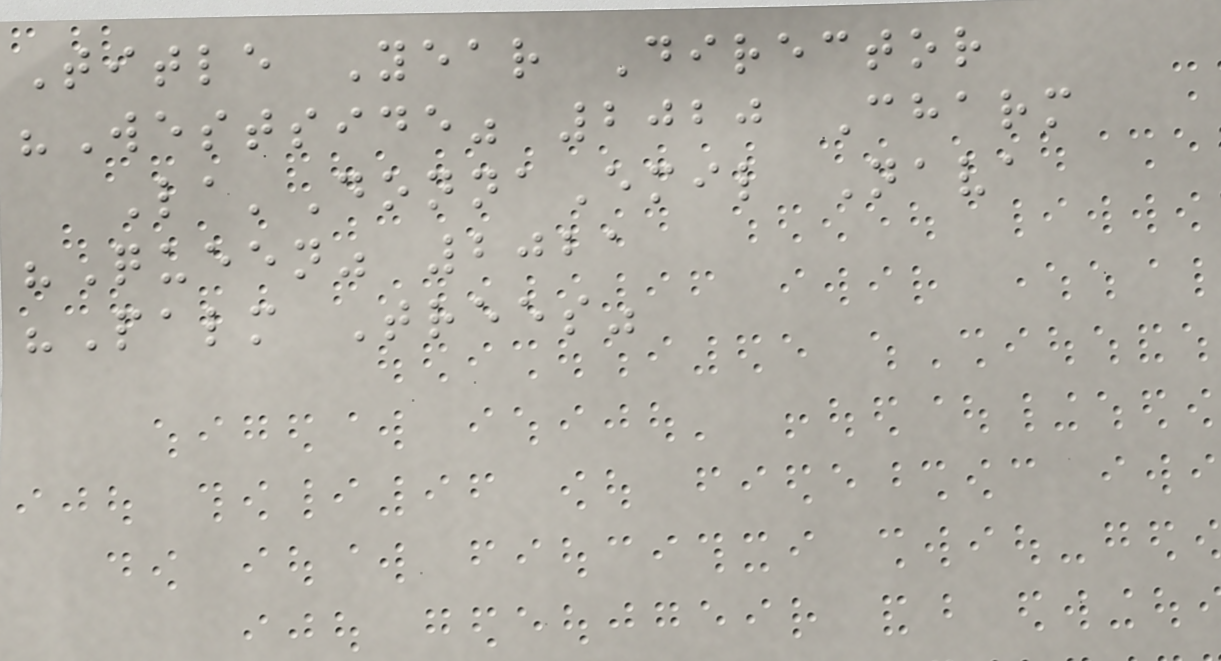Title Year Director
"Westside" 2020 Charm
La'DonnaEmil Nava
"Queen" 2021
"Palm Trees"
